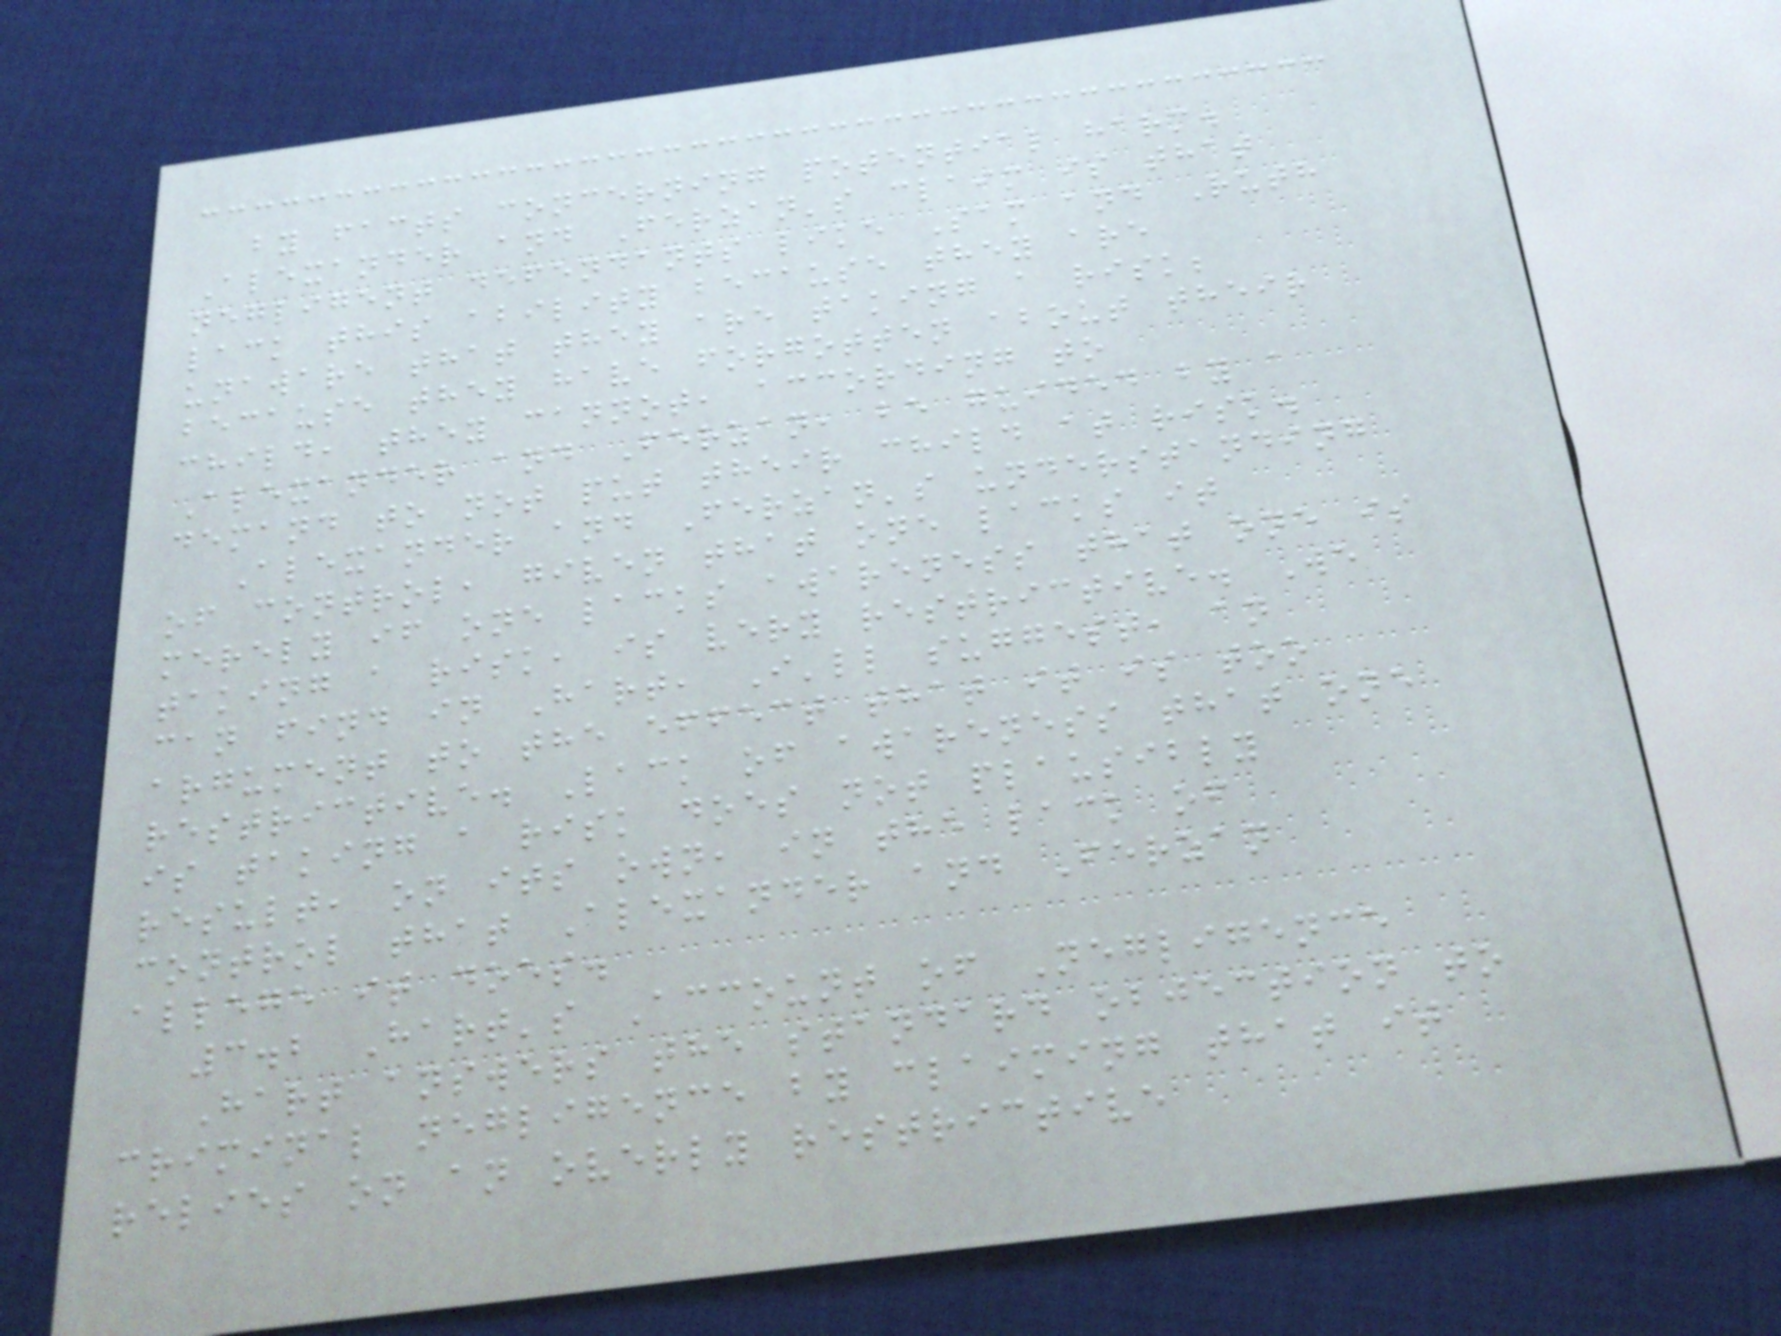by facts concerning potential harm.
Alexander and Ferzan's claim is that
negligent defendants like Sam and Ruth
lack this ability because they are
unaware that they are taking a risk;
because they have forgotten about their
child, they cannot, according to
Alexander and Ferzan, be guided by a
demand to not put their child at risk.
Alexander and Ferzan's understanding
of control, given that one lacks it
merely if one lacks awareness that one is
taking a risk, is very restrictive. We
can find in Hart, I'll suggest, an
argument to the effect that it is too
restrictive. Lack of awareness that one
is taking a risk does not plausibly
result, on its own, in the lack of
control that Alexander and Ferzan
allege it does.
3.2 Hart's Account of Negligence
Hart answers the standard objection to
criminal negligence by claiming that it
relies on an overly restrictive
